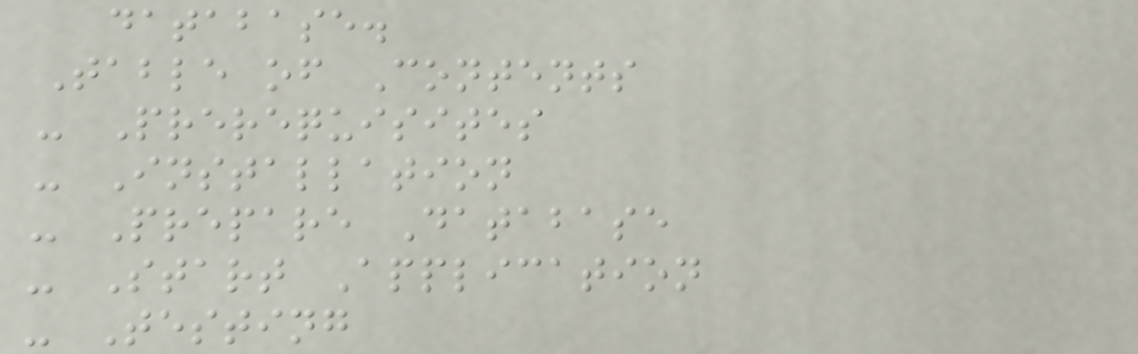database.
Table of Contents
- Prerequisites
- Installation
- Prepare Database
- Start Application
- Testing
